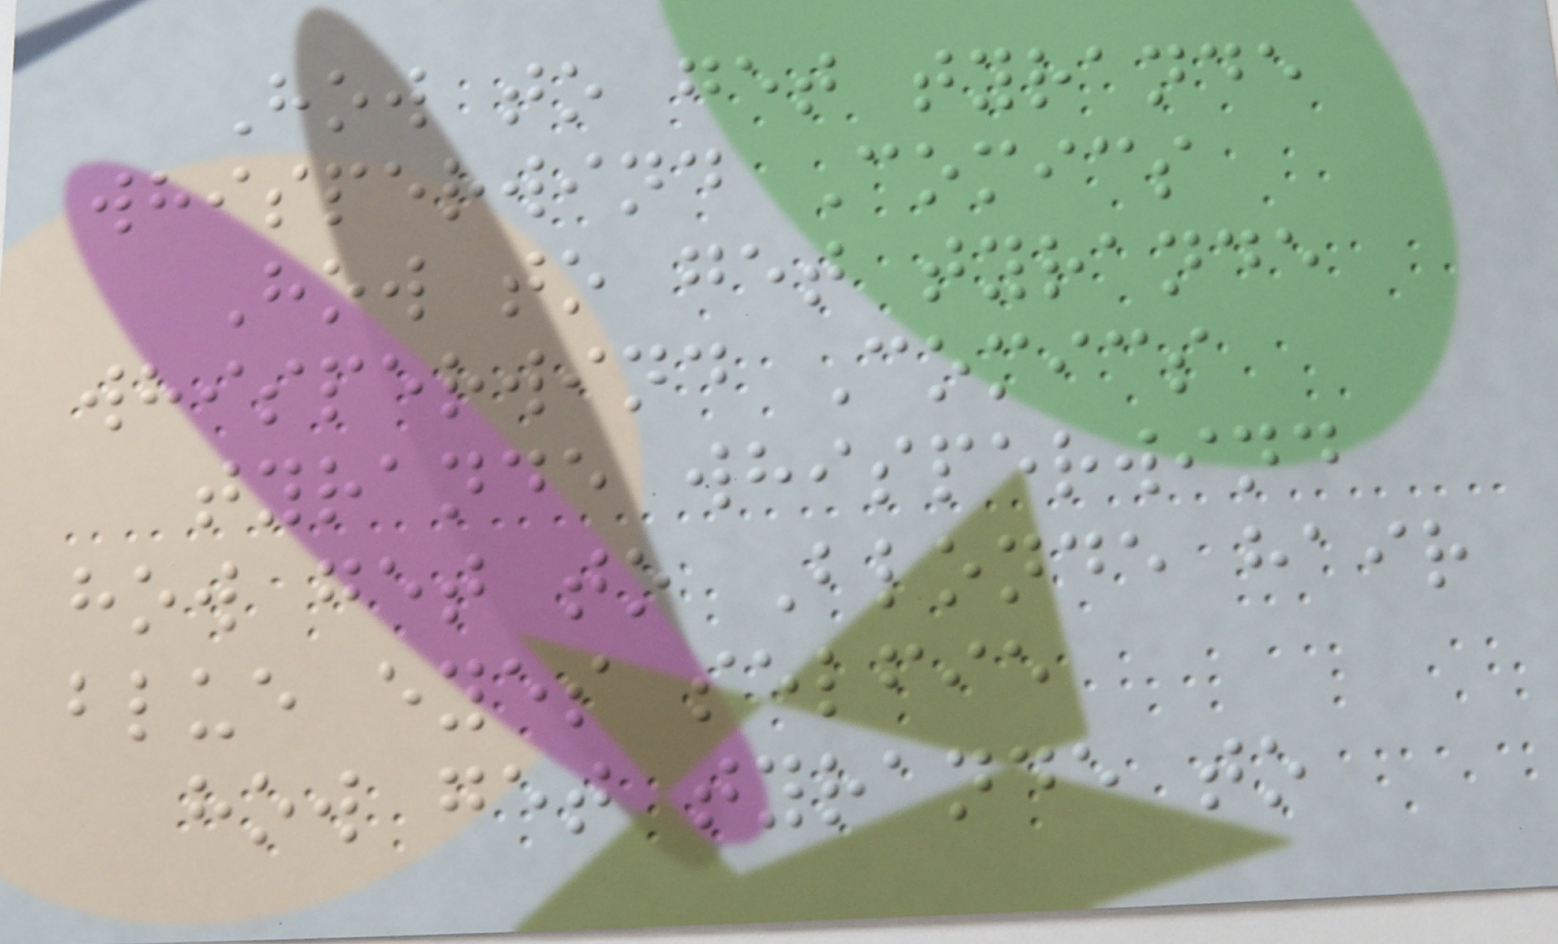How to get tyrande
whisperwind Comics
How to get tyrande
whisperwind Comics
tyrande whisperwind
how get to Blonde hair
blue eyes selfie
how get tyrande to
